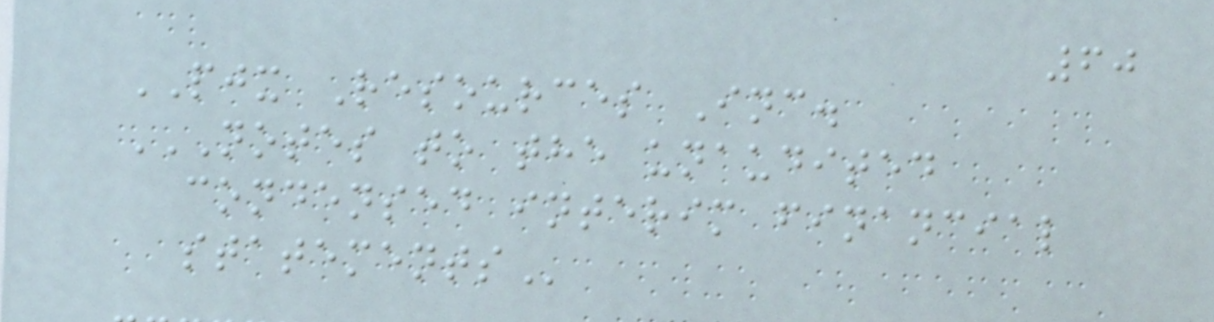60
PJX Resources Inc.
NOTES TO THE UNAUDITED
CONDENSED INTERIM FINANCIAL
STATEMENTS
